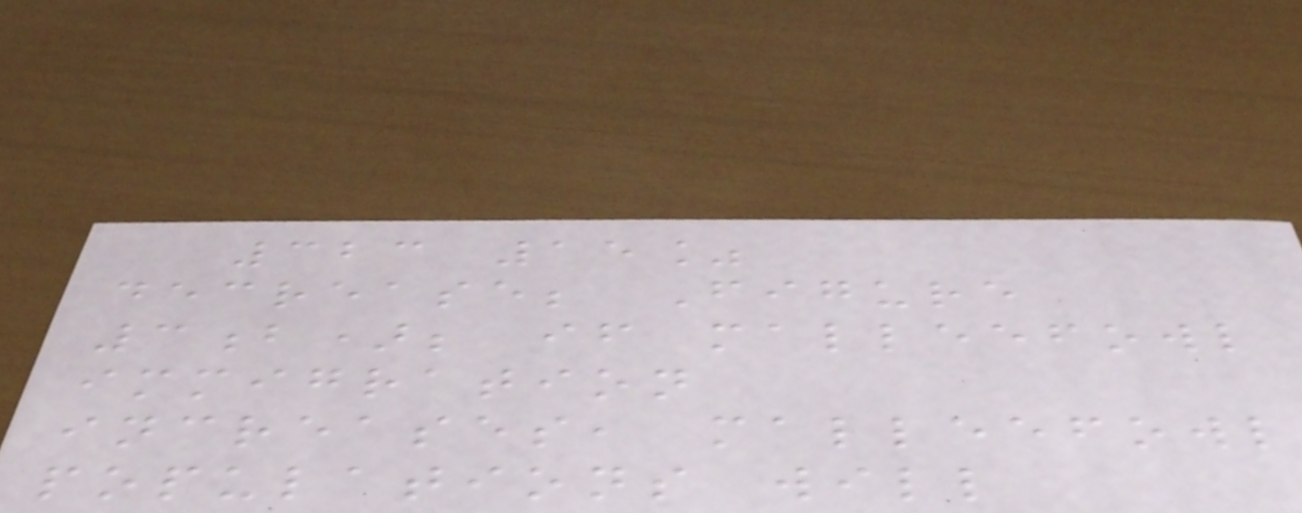323 15%
decrease; Figure
3b); if malleefowl
immigration
increases, malleefowl
populations will
